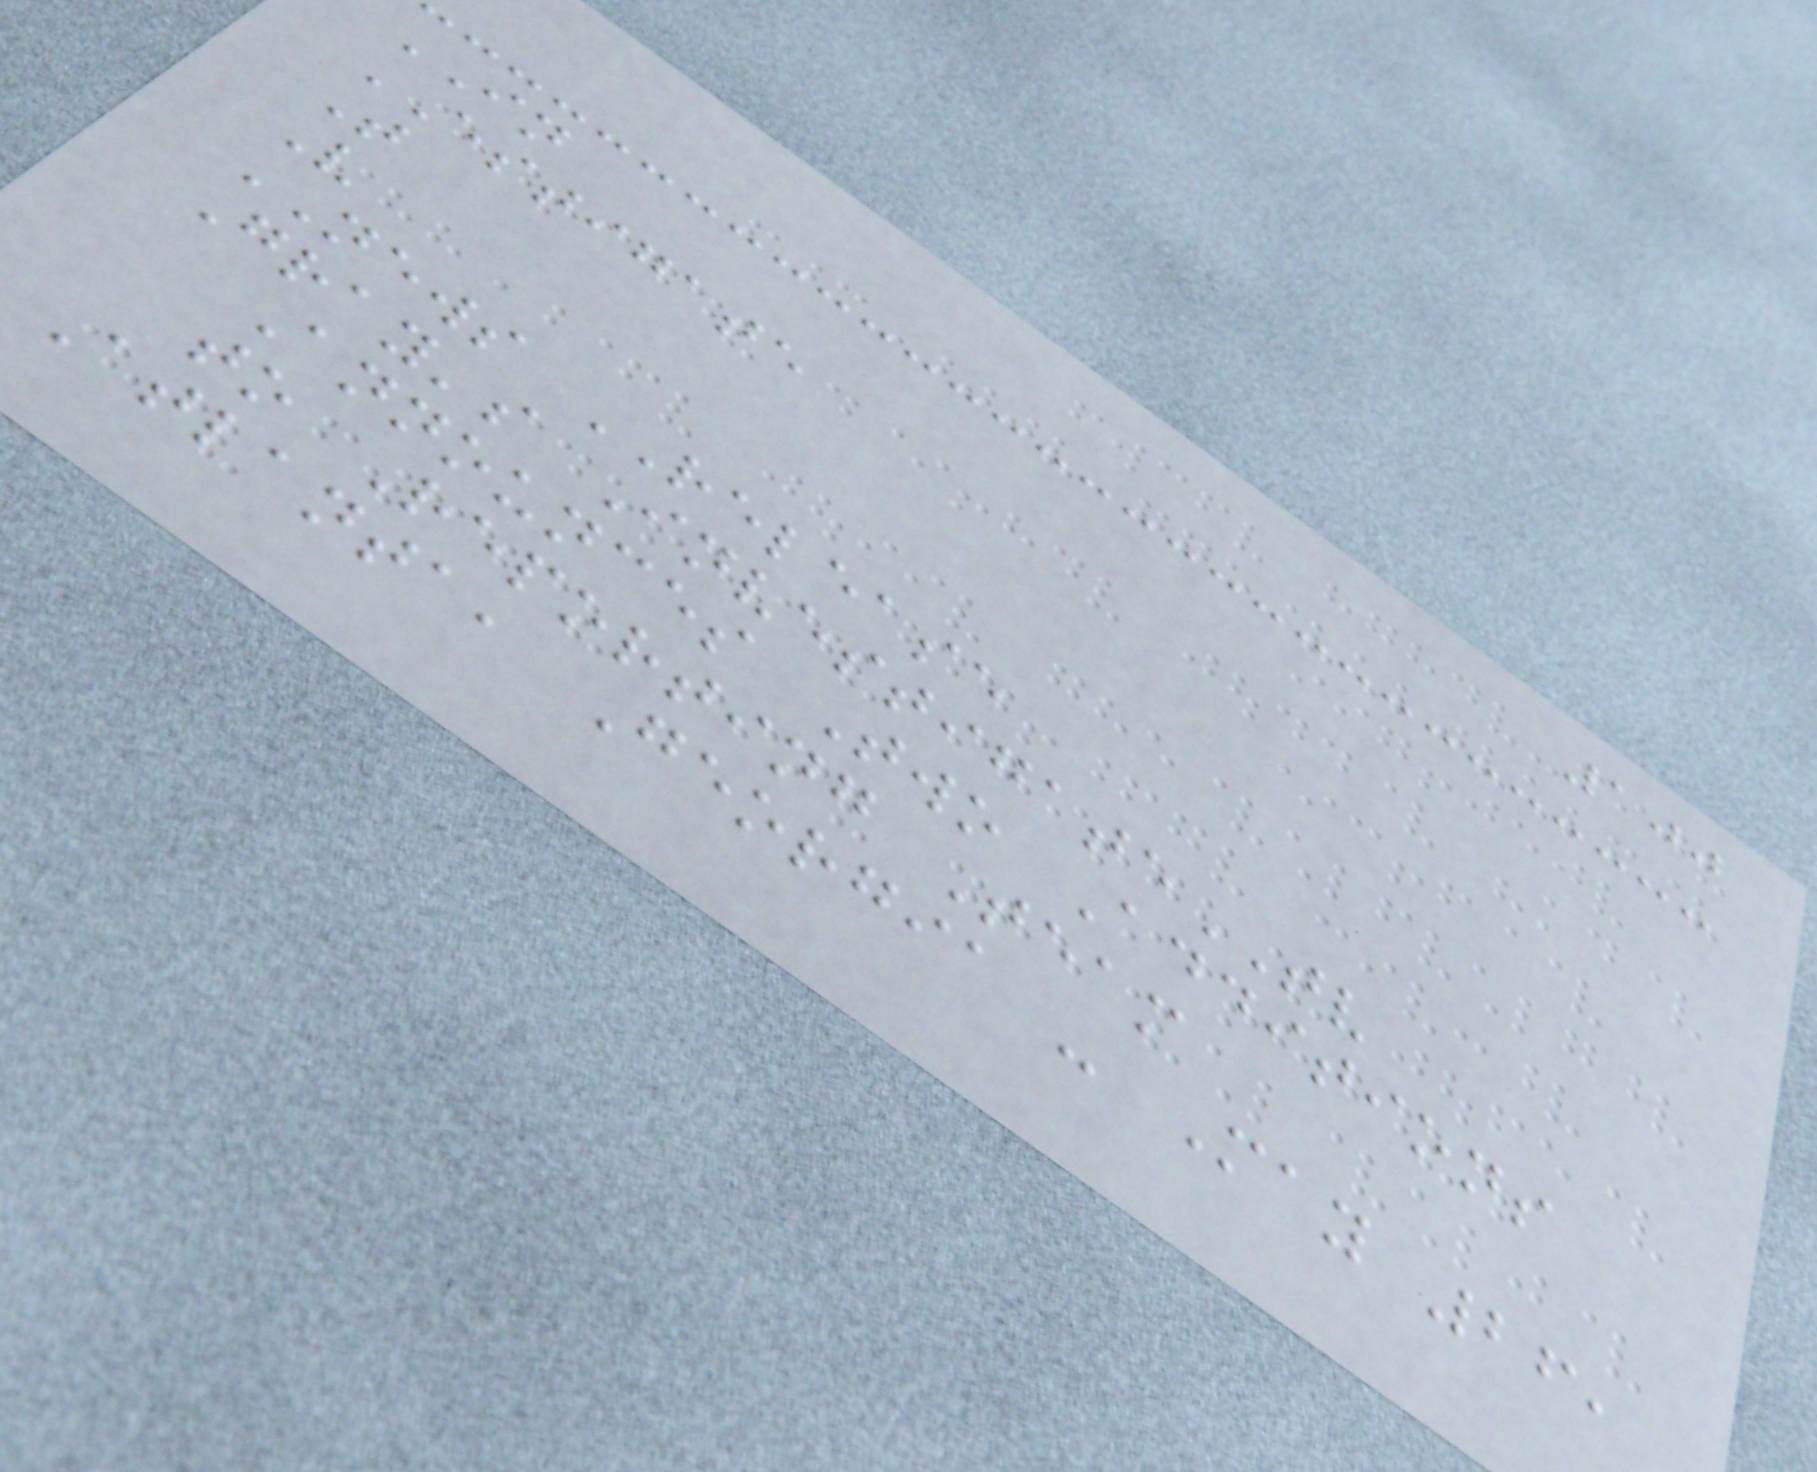100
IN
ESTIGATE
T
V
NEWS RELEASE
Gray's InvestigateTV
Announces Two Additions
to Reporting Team
Atlanta, Georgia - May 26,
